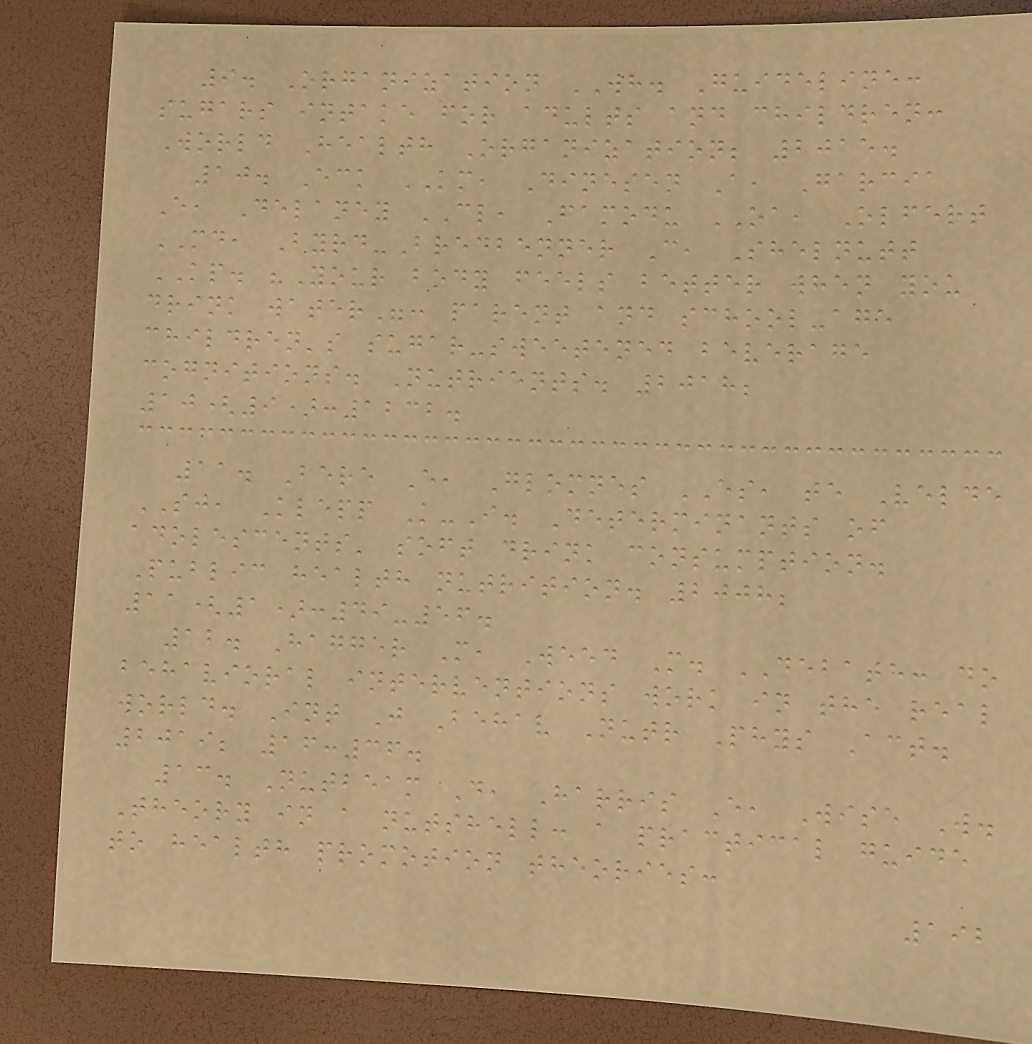9. Organization WH. Guideline:
sugars intake for adults and children:
World Health Organization; 2015.
10. Eck KM, Dinesen A, Garcia
E, Delaney CL, Famodu OA, Olfert
MD, Byrd-Bredbenner C, Shelnutt
KP. "Your body feels better when you
drink water": parent and school-age
children's sugar-sweetened beverage
cognitions. Nutrients. 2018;
10(9):1232.
11. Bere E, Glomnes ES, te Velde
SJ, Klepp K-I. Determinants of
adolescents' soft drink consumption.
Public health nutrition. 2008;
11(1):49-56.
12. Hagger M, Weed M. DEBATE: do
behavioral interventions work in the real
world. Int J Behav Nutr Phys Act.
2019; 16:36.
13. Nutbeam D, Harris E, Wise W.
Theory in a nutshell: a practical guide
to health promotion theories:
192
